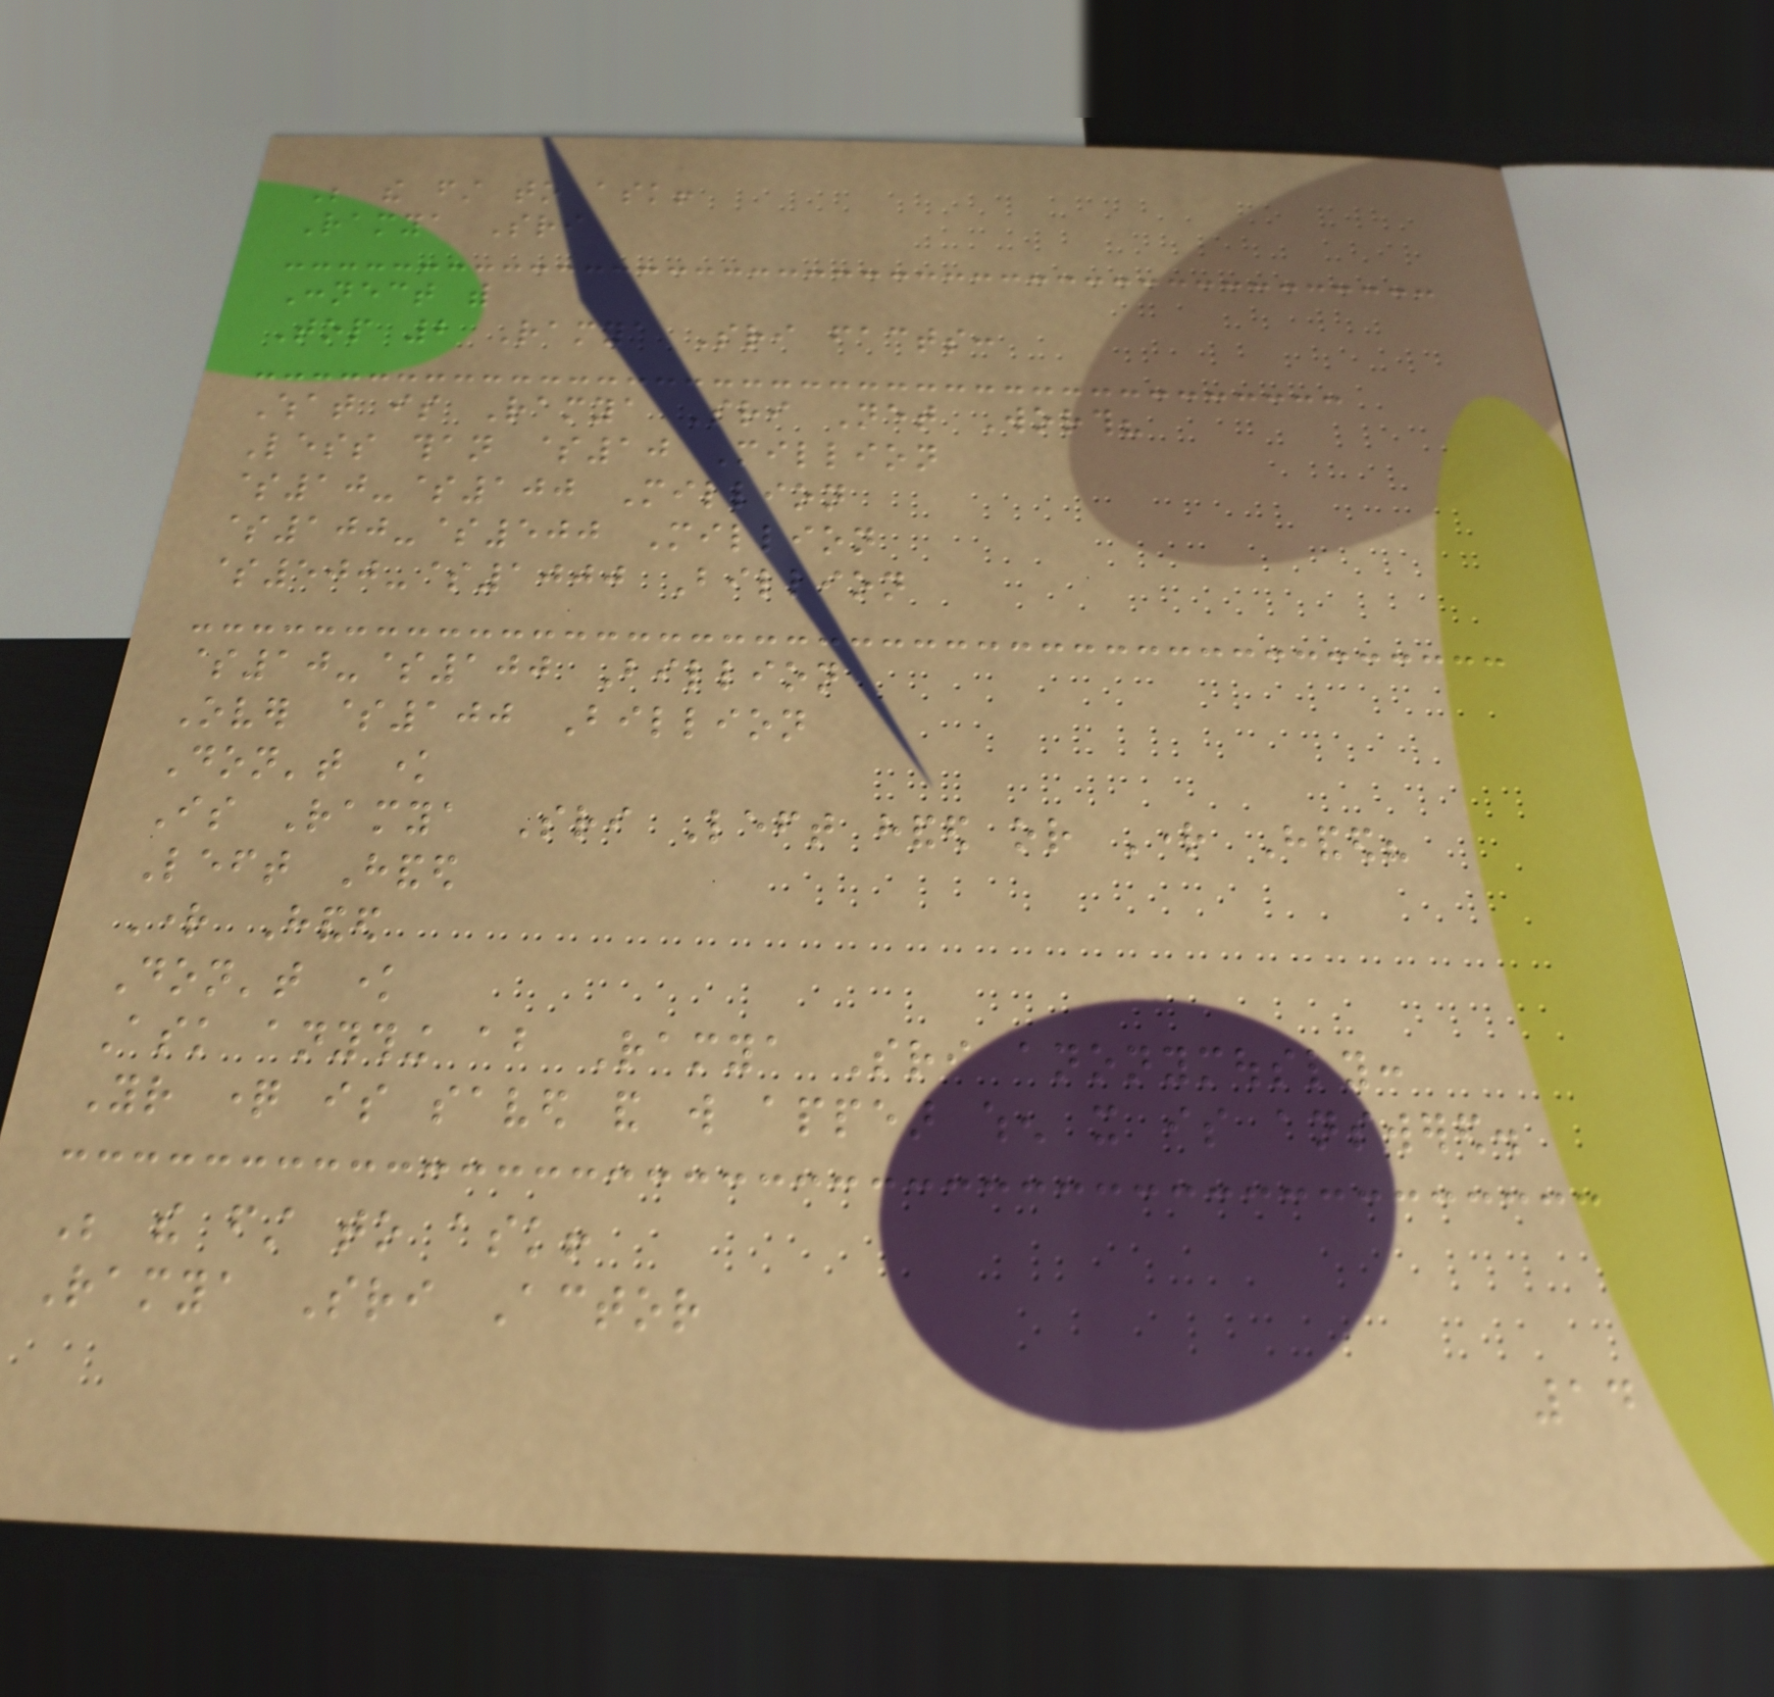Be the first to ask!
Ramya Sri
Connect with
Top 2 Ramya Sri facts:
What is Ramya Sri Net Worth?
Less than $10 Million
$10-$100 Million
$100-$500 Million
$500-$1000 Billion
$10-$100 Billion
Over $100 Billion
Don't know
Is Ramya Sri Left handed or Right Handed?
Left Handed
Right Handed
Don't know
Ask anything about Ramya Sri anonymously:
Your question is saved and will appear when it is answered.
Be the first to ask!
Ramya Sri Actor
14
